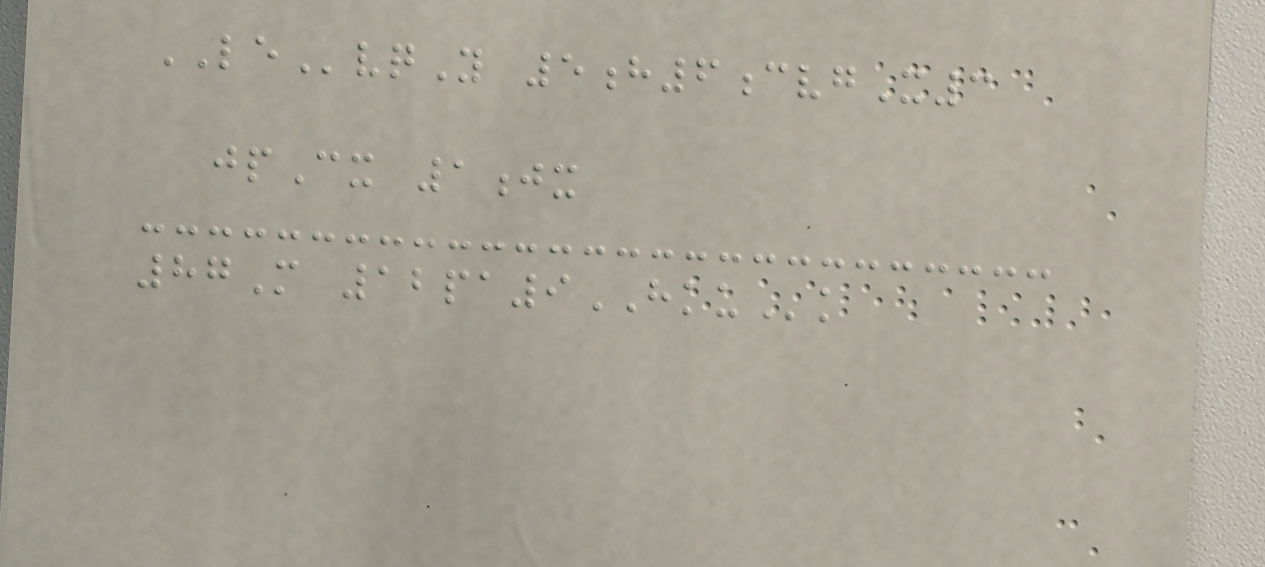LEvqY 5h6cvgX3
jpCx 1jx
87M 12pa9HKUk
